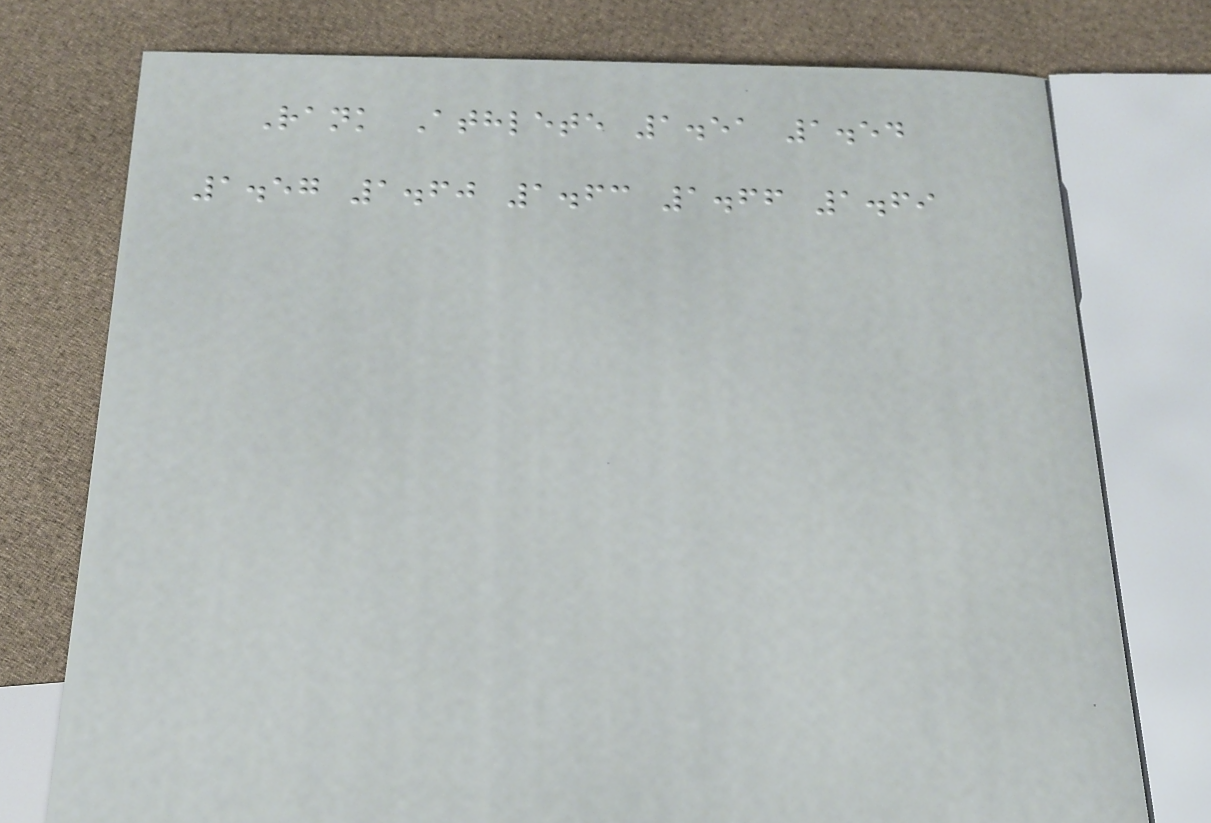Rank Athlete 1.51 1.54
1.57 1.60 1.63 1.66 1.69
